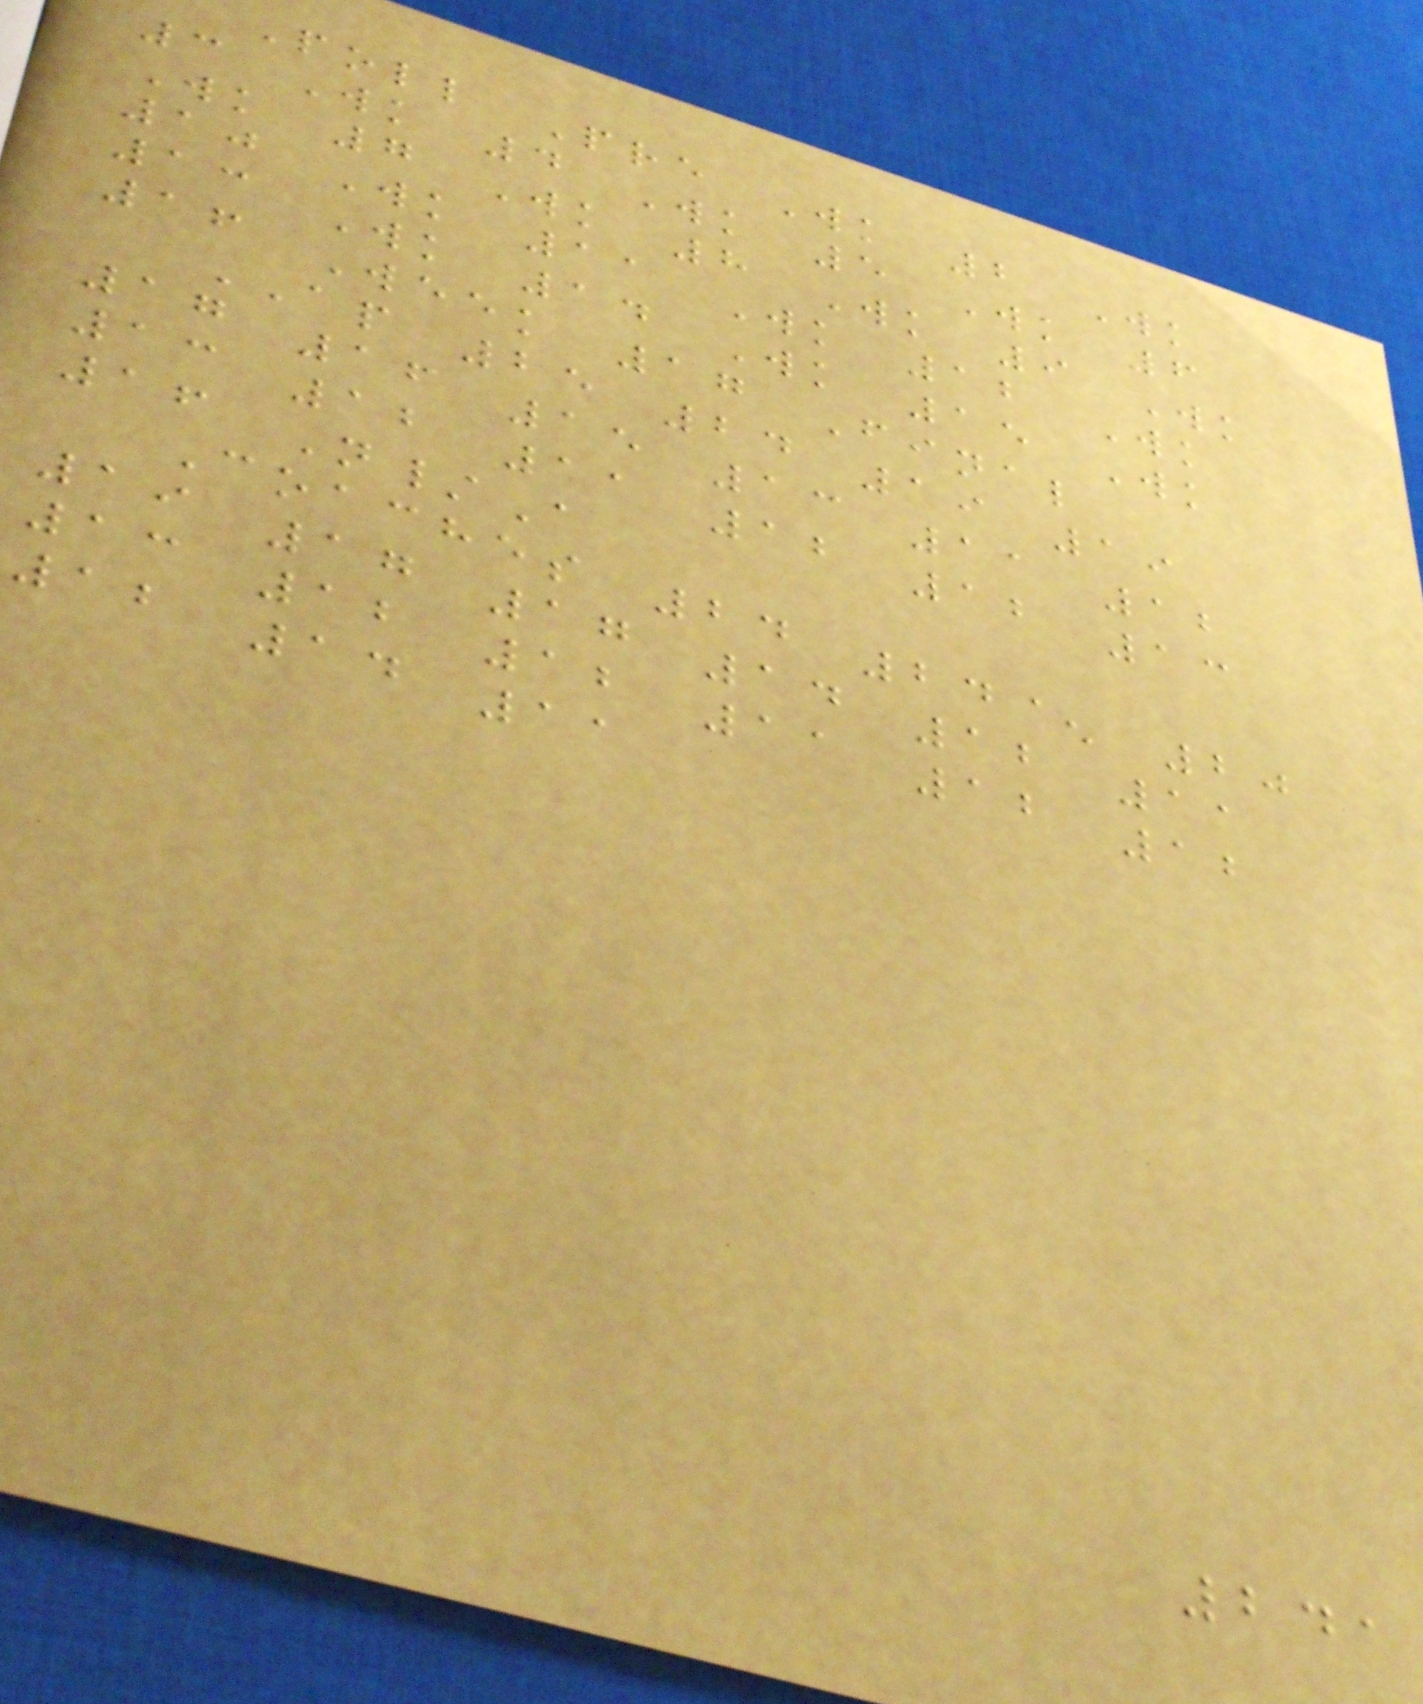Poll Pre Wk 2 Wk
3 Wk 4 Wk 5 Wk 6
Wk 7 Wk 8 Wk 9 Wk
10 Wk 11 Wk 12 Wk
13 Wk 14 Wk 15 Wk
16 Week 17 Final
AP 25 24 19 19
17 16 15 13 11 12
13 12 11 12 12 13
16 N/A
Coaches 24 24^ 20
19 17 17 14 12 11
13 12 12 11 12 12
12 14 11
241
